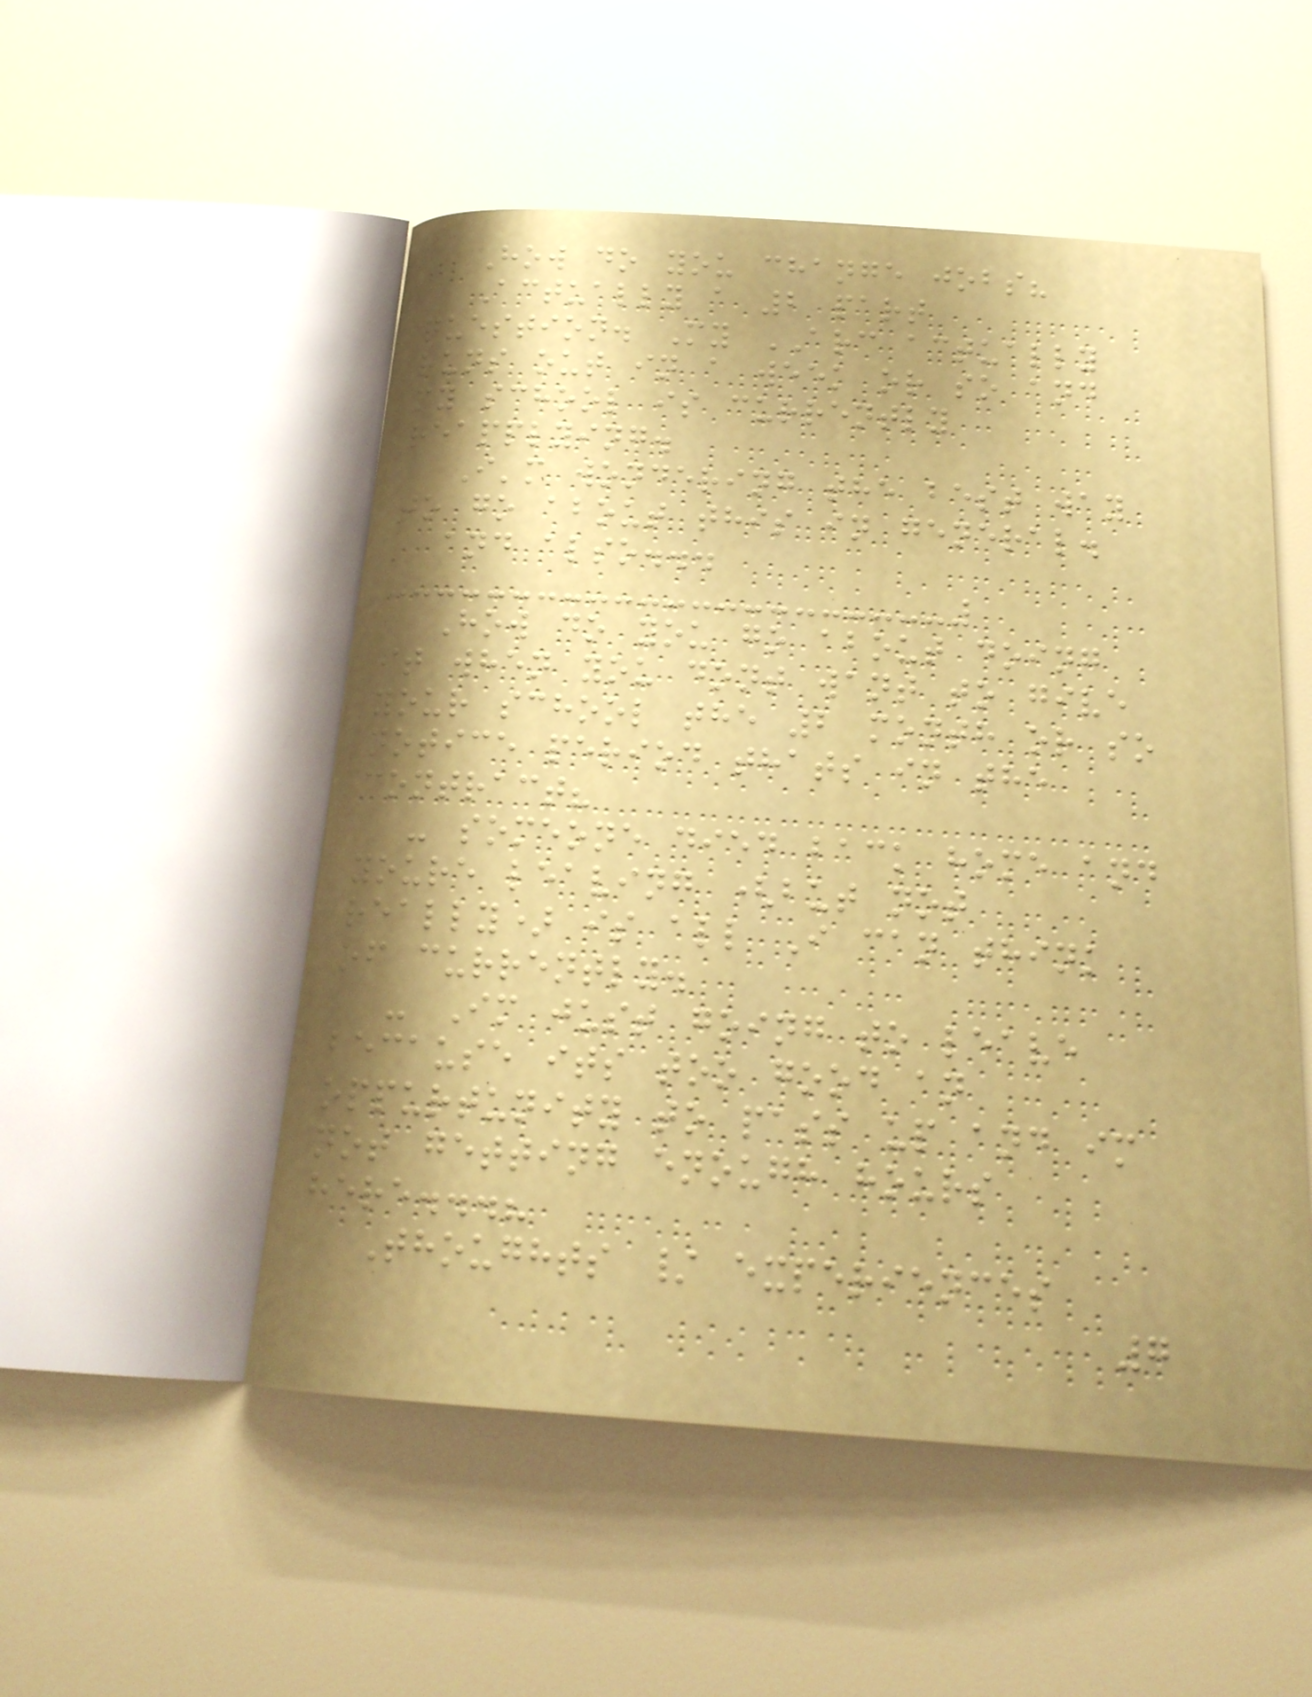How do you change jobs?
Actually a 2 part
question. My ARC actually
runs out in a week or so and
my school is currently
reapplying.
I'm wondering the best way
to go about this in general.
and also...
How do you go about doing
it when you dont want to give
your school the 2 month or so
notice period thats in the
contract?
- someone died back home and
youre leaving (but not
really) is all I can think
of currently.
- Im just going to leave
because its too good an
oppurtunity to pass up and im
not getting enough hours
here...?
Thoughts / experiences
7
